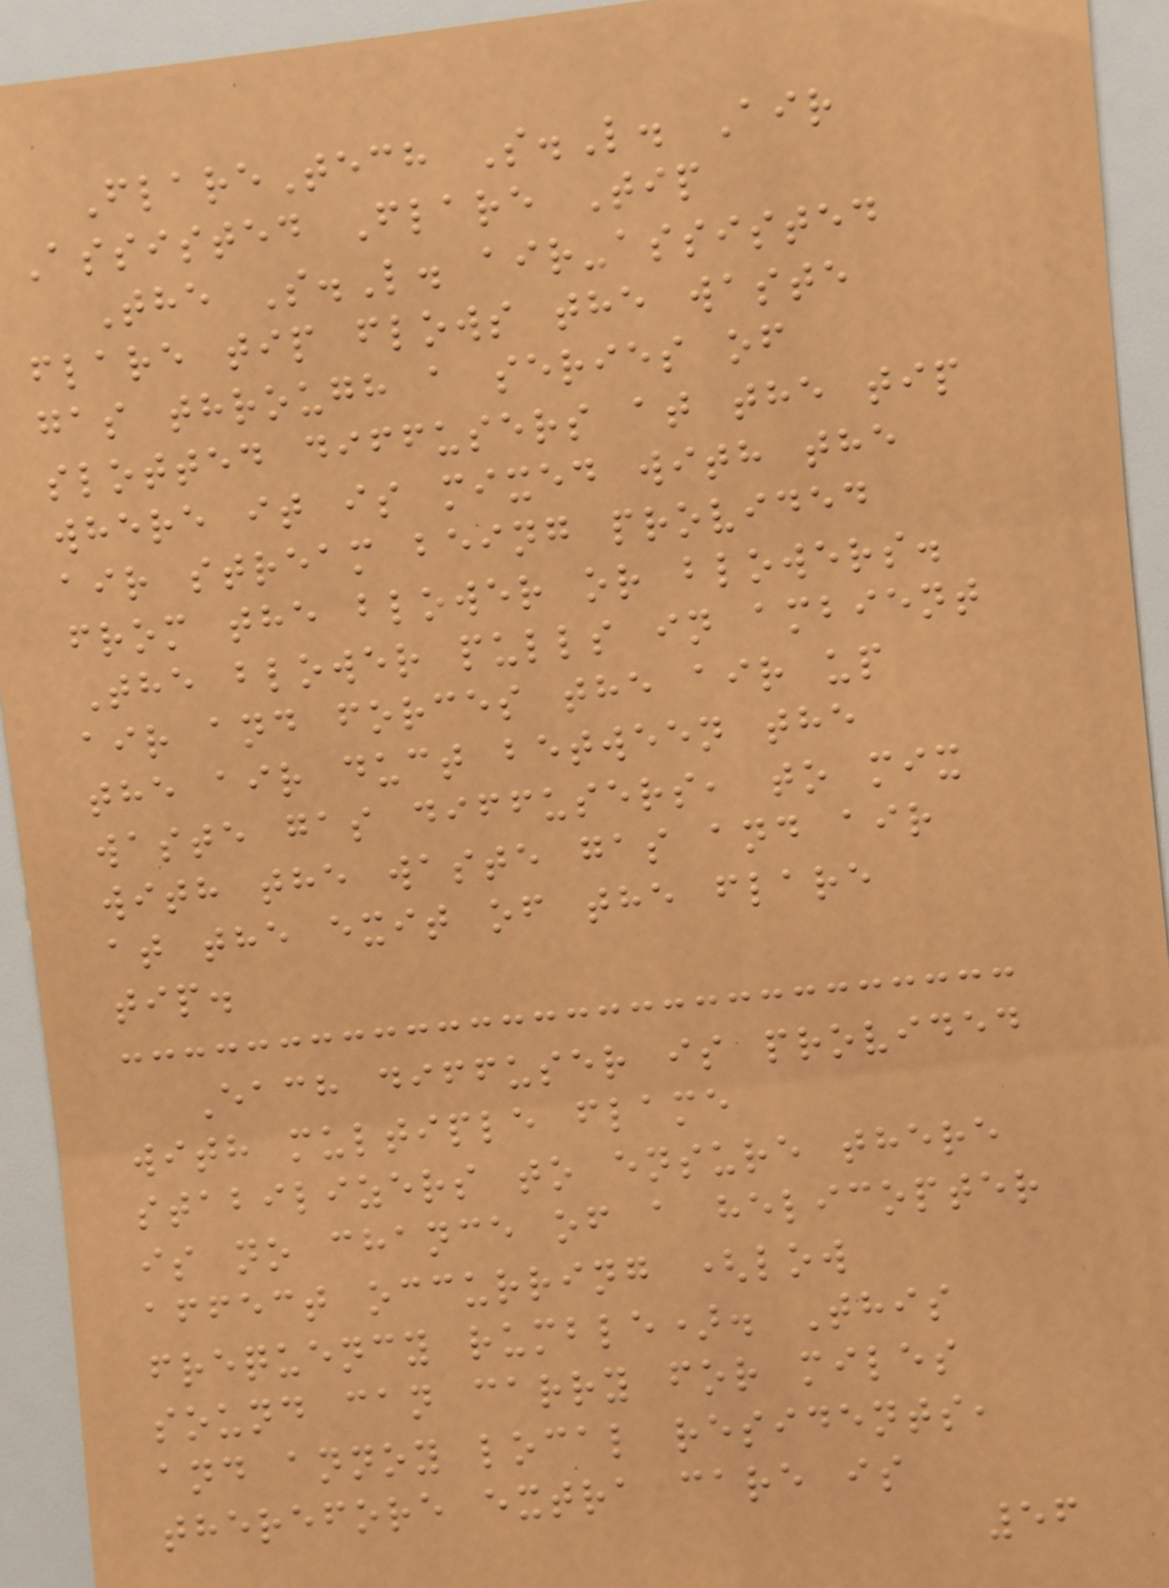FlareTech S.L. Air
Assisted Flare Tip
The S.L. air-assisted
flare tip flows the waste
gas through a series of
slotted diffusers at the tip
where it is mixed with the
air stream being provided
from the blower or blowers.
The blower pulls in ambient
air and forces the air up
the air duct between the
waste gas diffusers, to mix
with the waste gas and air
at the exit of the flare
tip.
Each diffuser is provided
with multiple flame
stabilizers to ensure there
is no chance of a helicopter
affect occurring (low
frequency rumble). This
sound can carry for miles
and annoy local residents,
therefore extra care is
56
